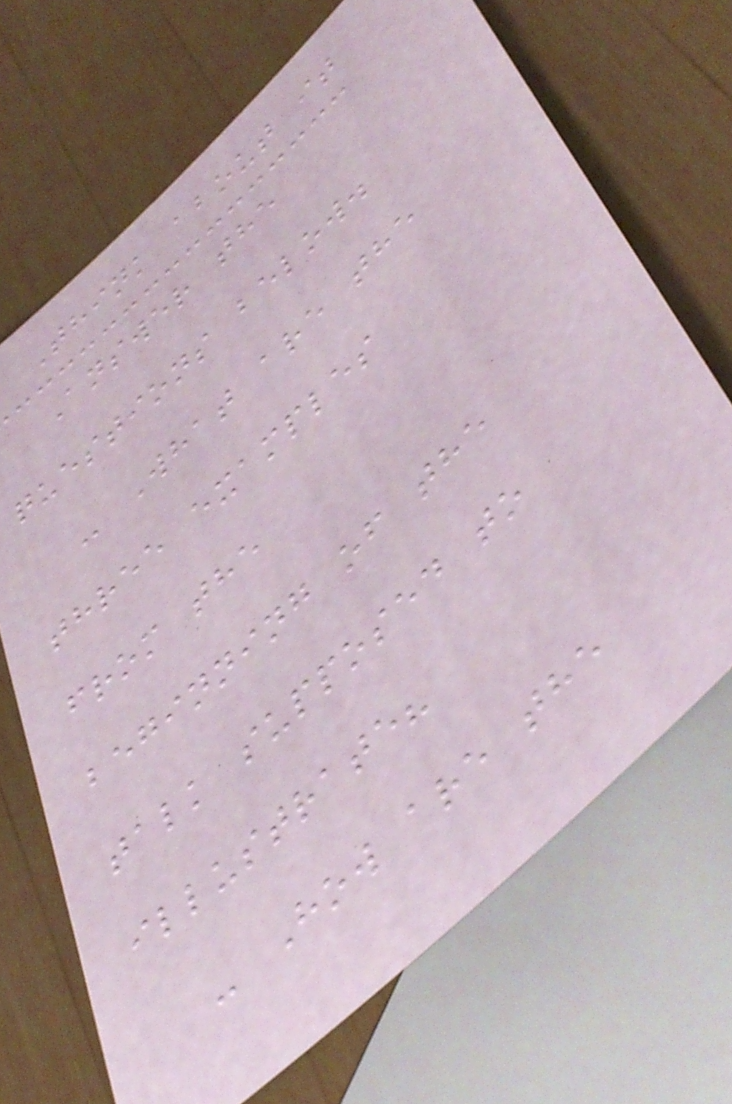Think about it
Answer the
questions below.
- What are the
three examples
from the
beginning of the
talk supposed to
illustrate?
- How are the
